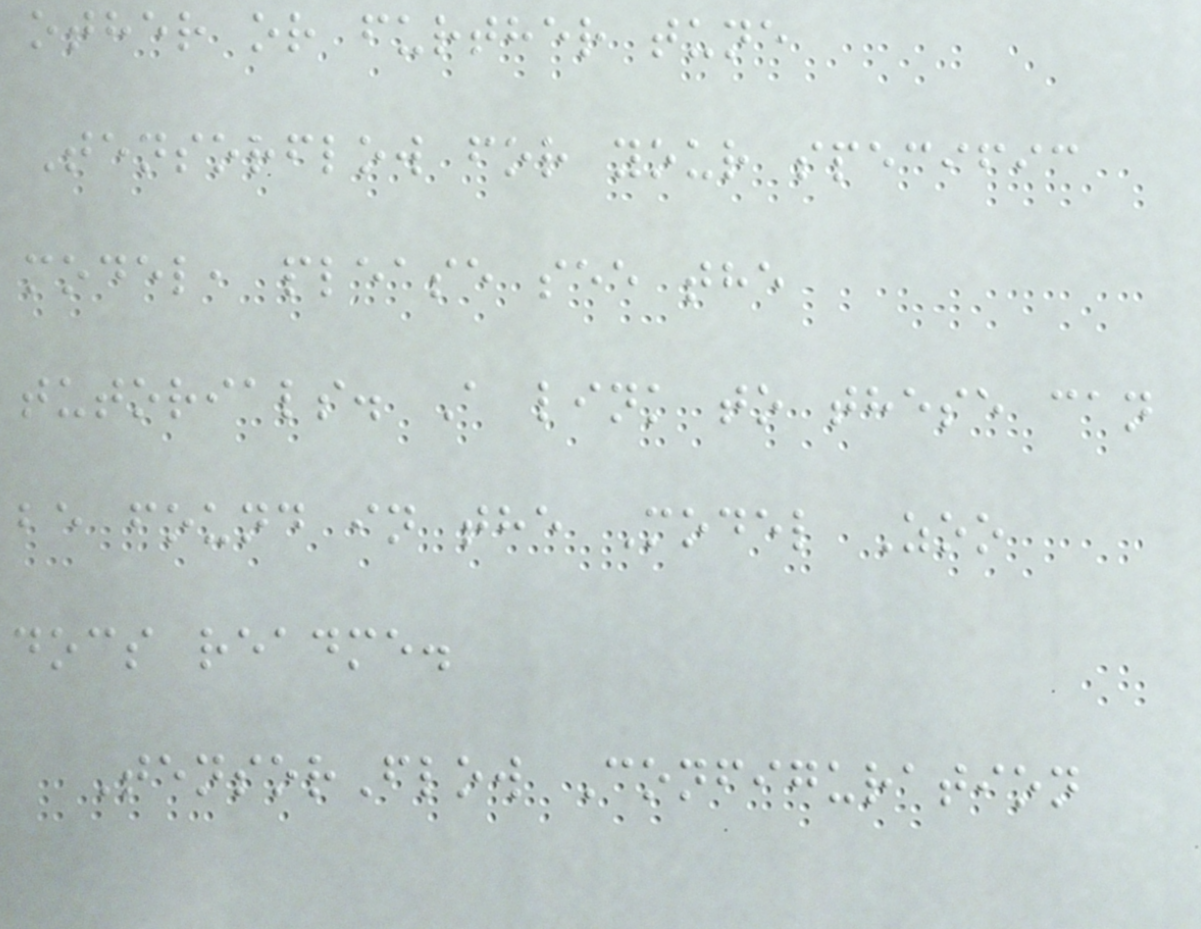other or further tune
Tensorflow for your specific
model, please see the
tutorials. A link to these can
be found in the Model Zoo
docs readme.
TensorFlow Configuration
